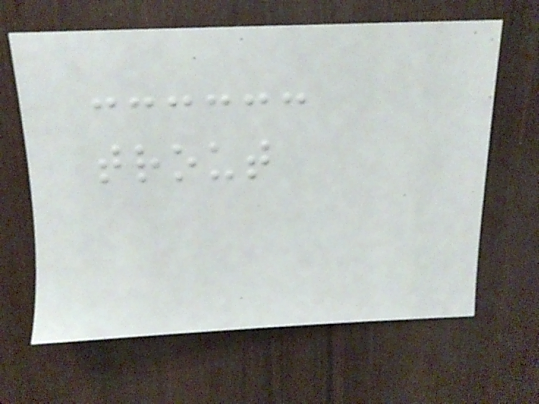trout
